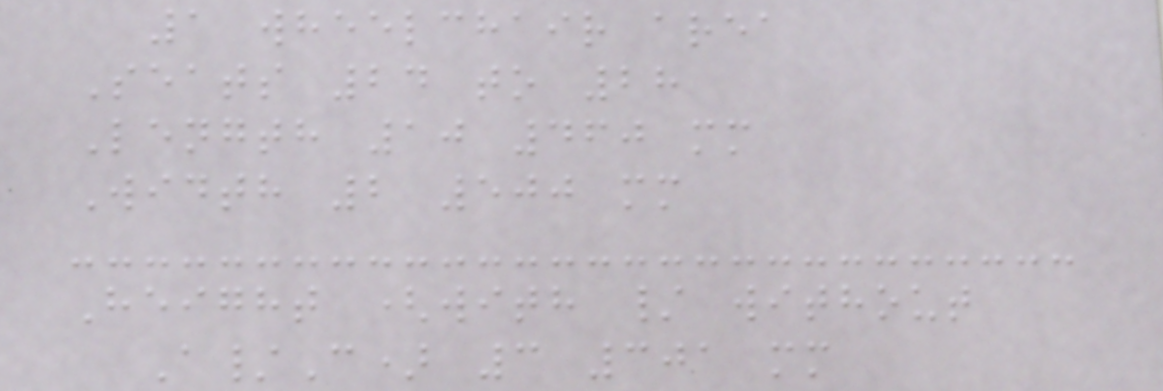1 wheelchair area
Seats 24 to 28
Length 10 460 mm
Width 2 500 mm
Height (with / without
A/C) 3 301 mm
